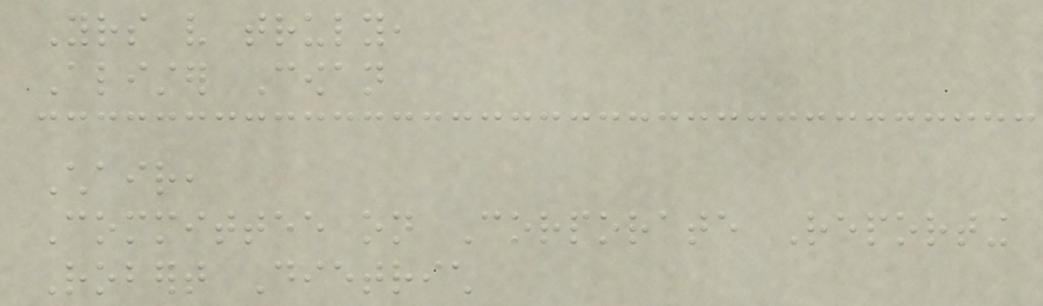Yours very truly,
Alister Cowan
Chair,
Committee on Corporate Reporting
Robert Dietrich
